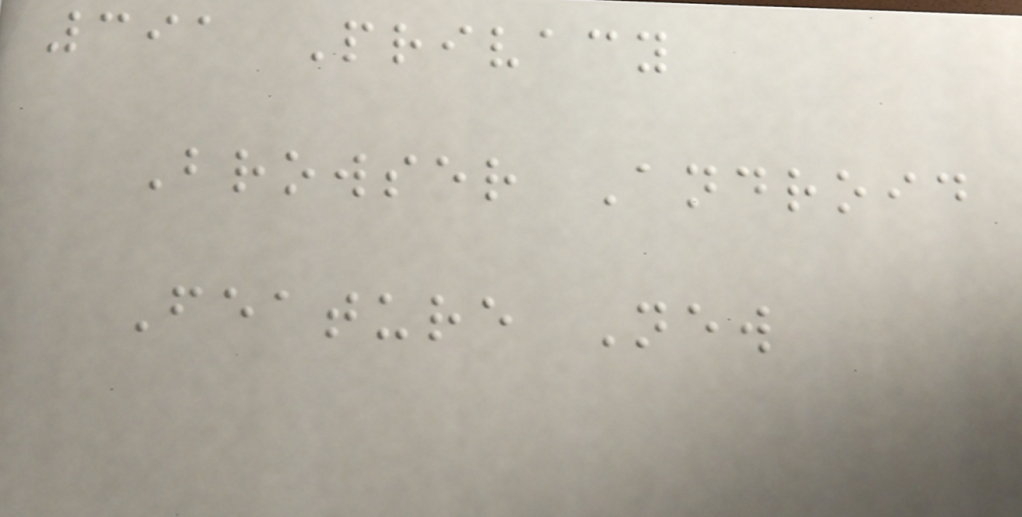391 Privacy
Browser Android
Feature New
